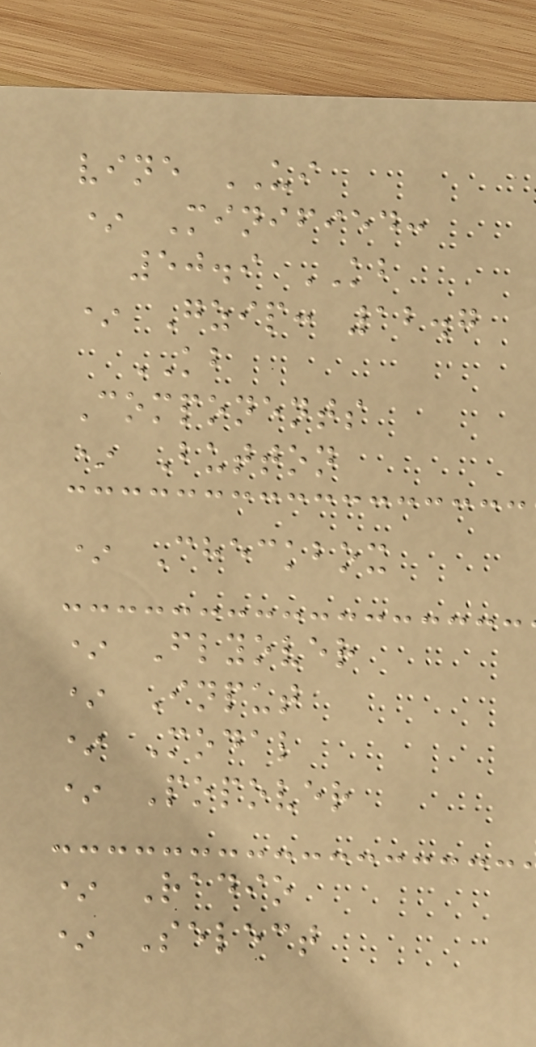vine UI
* Minified:
50.9 KB
* Gzip: 12.7
KB
Components
* Button
* Checkbox
* Flyover
* Input
* Modal
* Popover
* Radio
* Select
